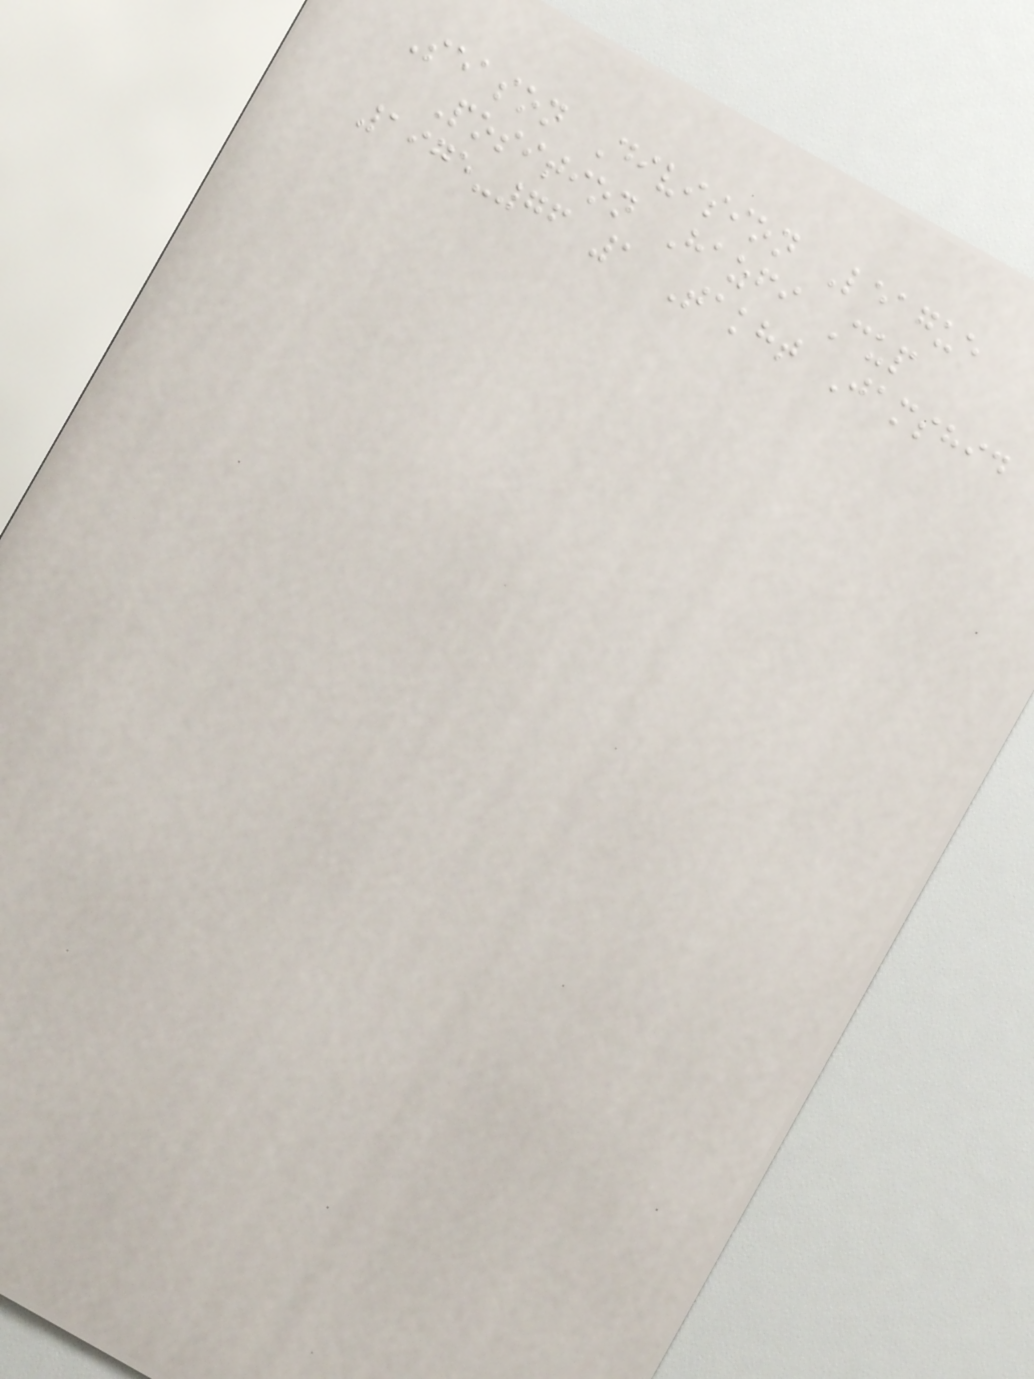Season Division League
Position Hazfi Cup
1975-76 1 Takht Jamshid
